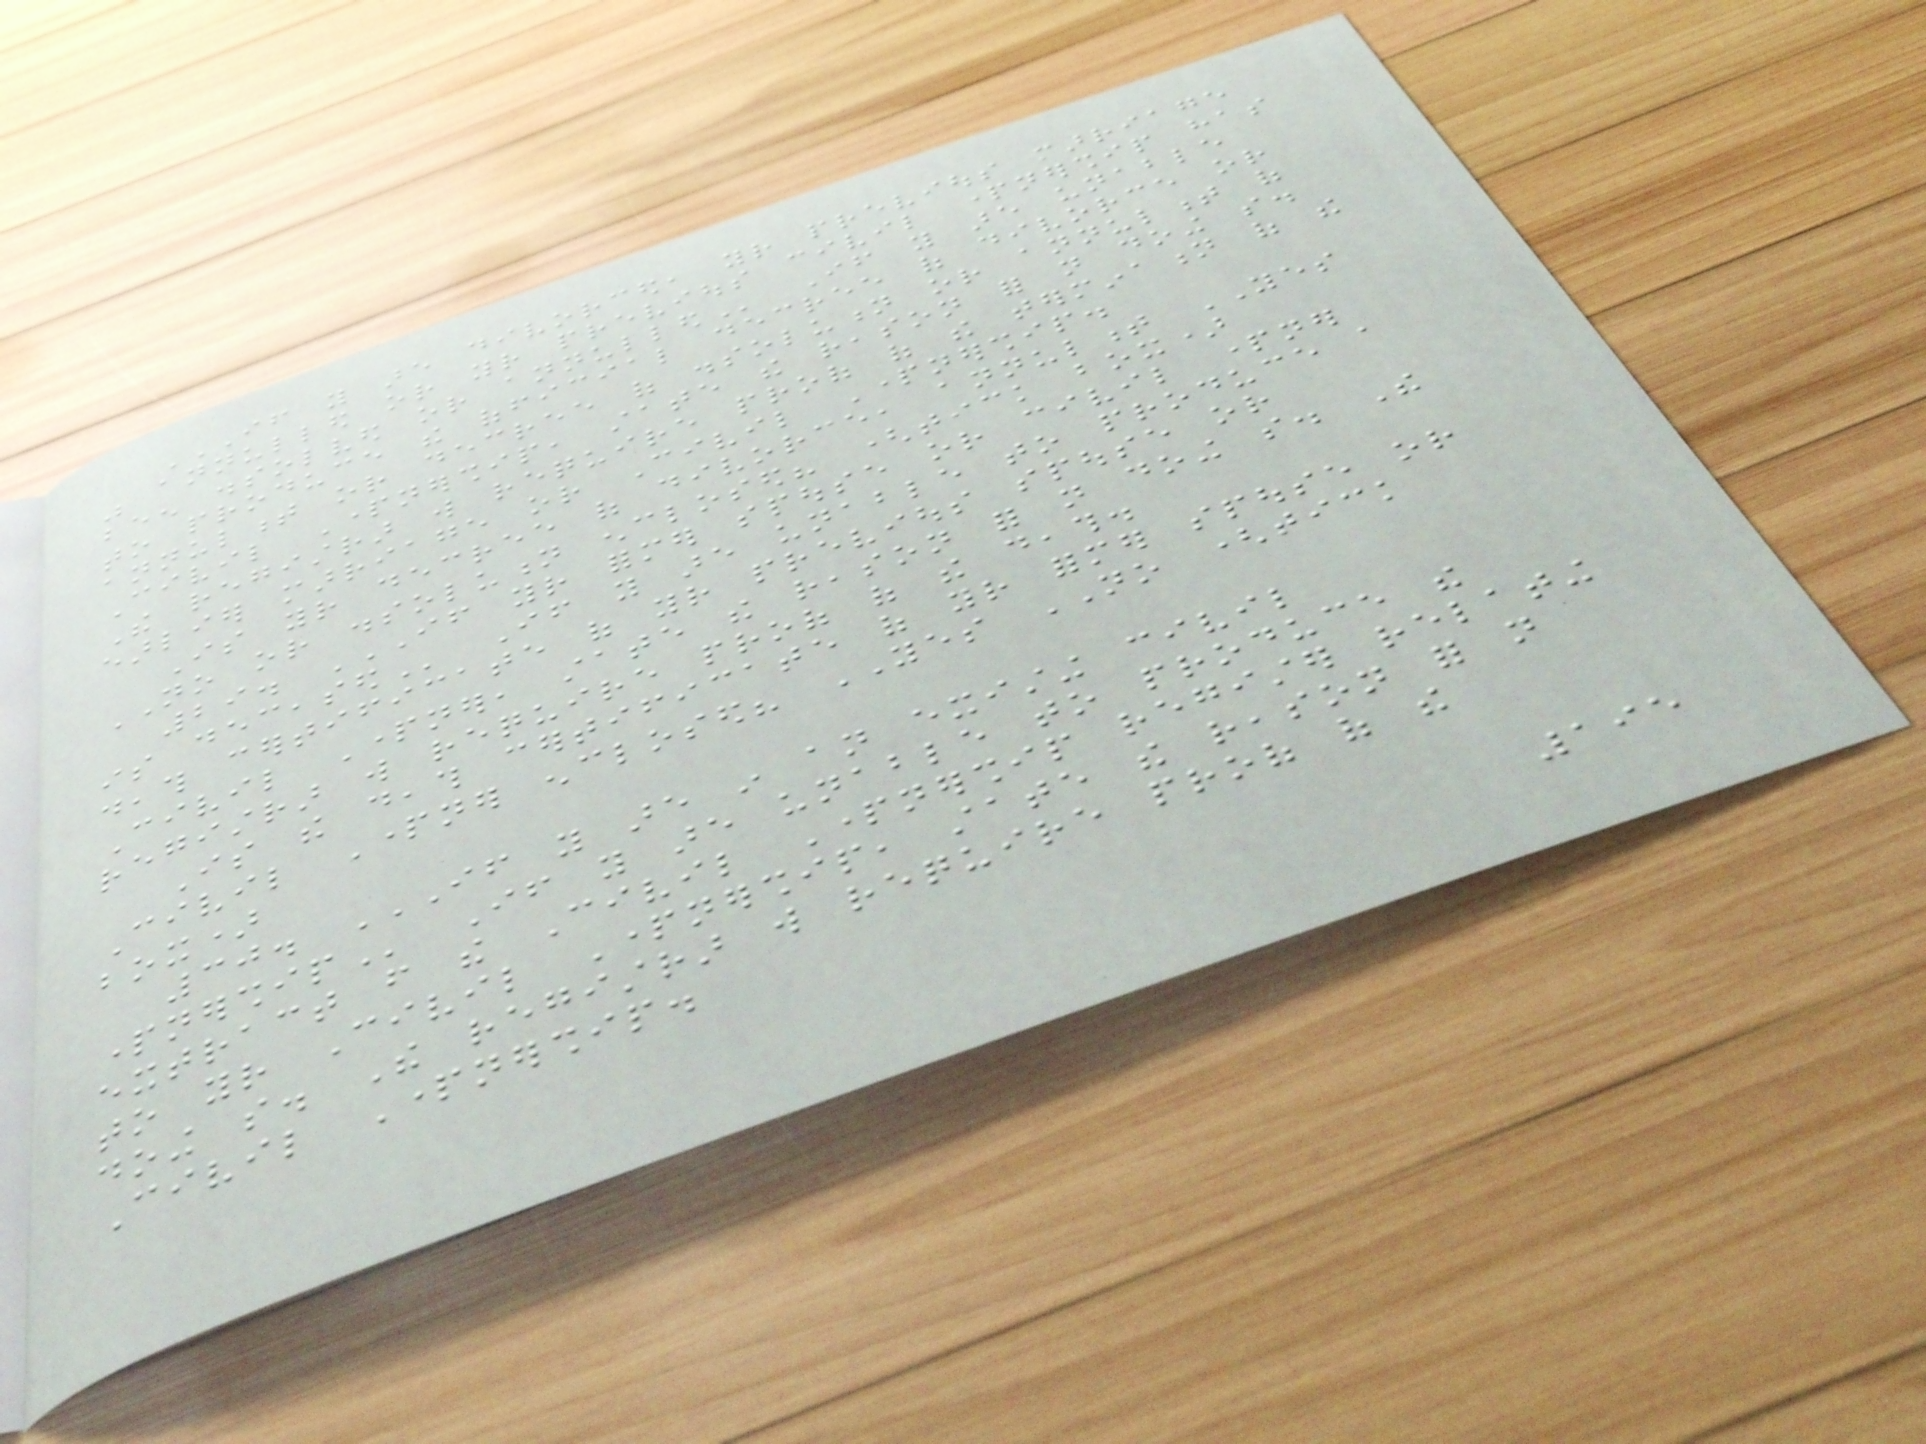IF YOU ARE DIVORCED, YOUR PREVIOUS MARRIAGE
WAS ANNULLED OR YOUR PREVIOUS CIVIL PARTNERSHIP HAS
BEEN DISSOLVED OR ANNULLED If you are unable
to produce the official decree of divorce or
annulment or decree of dissolution or annulment of
Civil Partnership, state the reason for not doing so.
The registrar will require proof of the termination of the
earlier marriage or Civil Partnership.
Is your decree of divorce, annulment YES
NO or dissolution enclosed? (tick box)
29. IF YOUR FORMER SPOUSE OR CIVIL PARTNER
IS DECEASED If you are unable to produce a
death certificate of your previous spouse or
Civil Partner, state the reason for not doing so. The
registrar will require proof of the death.
Is the death certificate of your former spouse or
Civil Partner enclosed? YES NO (tick
box)
30. IF YOU ARE IN AN EXISTING CIVIL
PARTNERSHIP If you are unable to produce the
extract from the Civil Partnership register relating
to your Civil Partnership, state the reason for not
doing so. The registrar will require proof of the
Civil Partnership.
195
